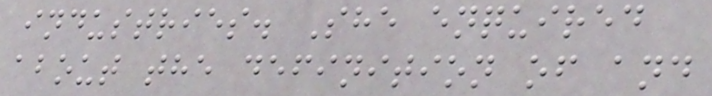industries. She enquired
about the definition of and
